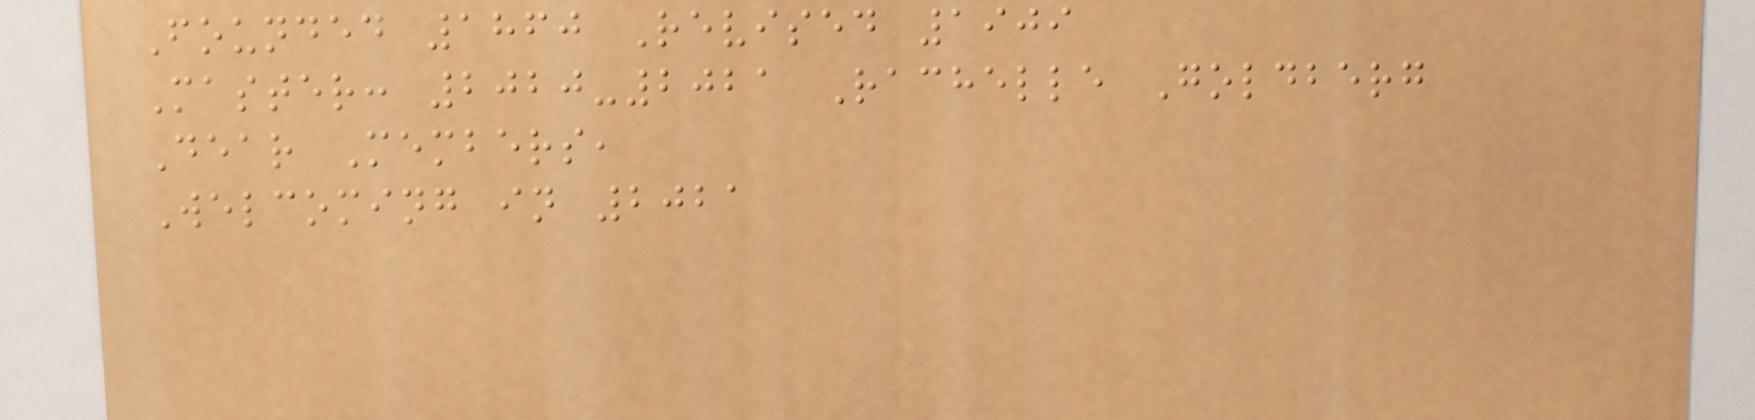Founded 1860 Revised 1909
Master: 2020-2021 Rachelle Goldberg
Dear Members,
Welcoming in 2021
